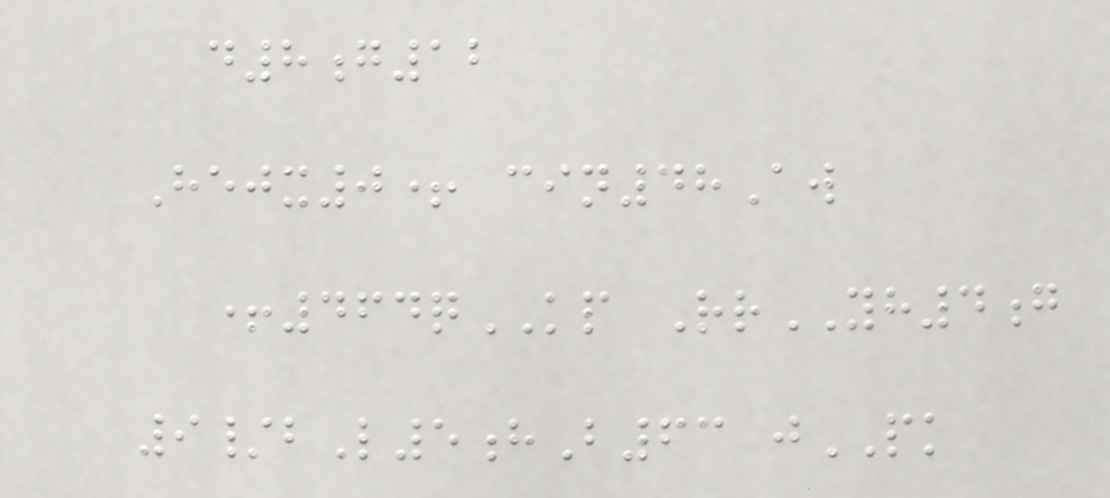d8g12
Hejx0+ cin48Aw
+464qKP RrYH4g
9/bL5hB63 jPK
